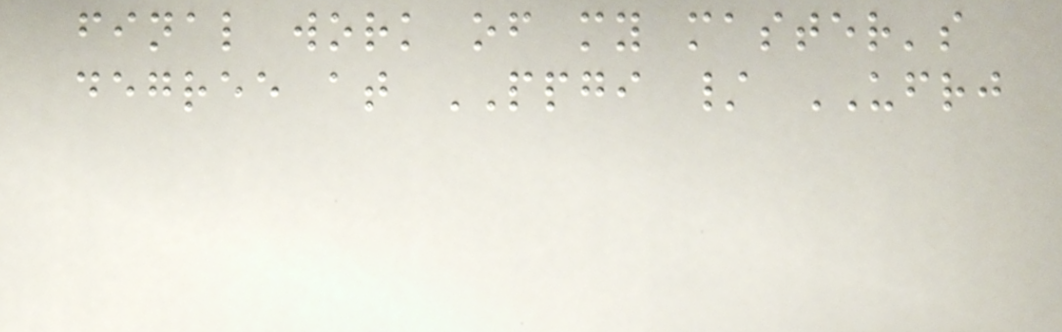final work of my master's
degree at PPGI / UFRJ
